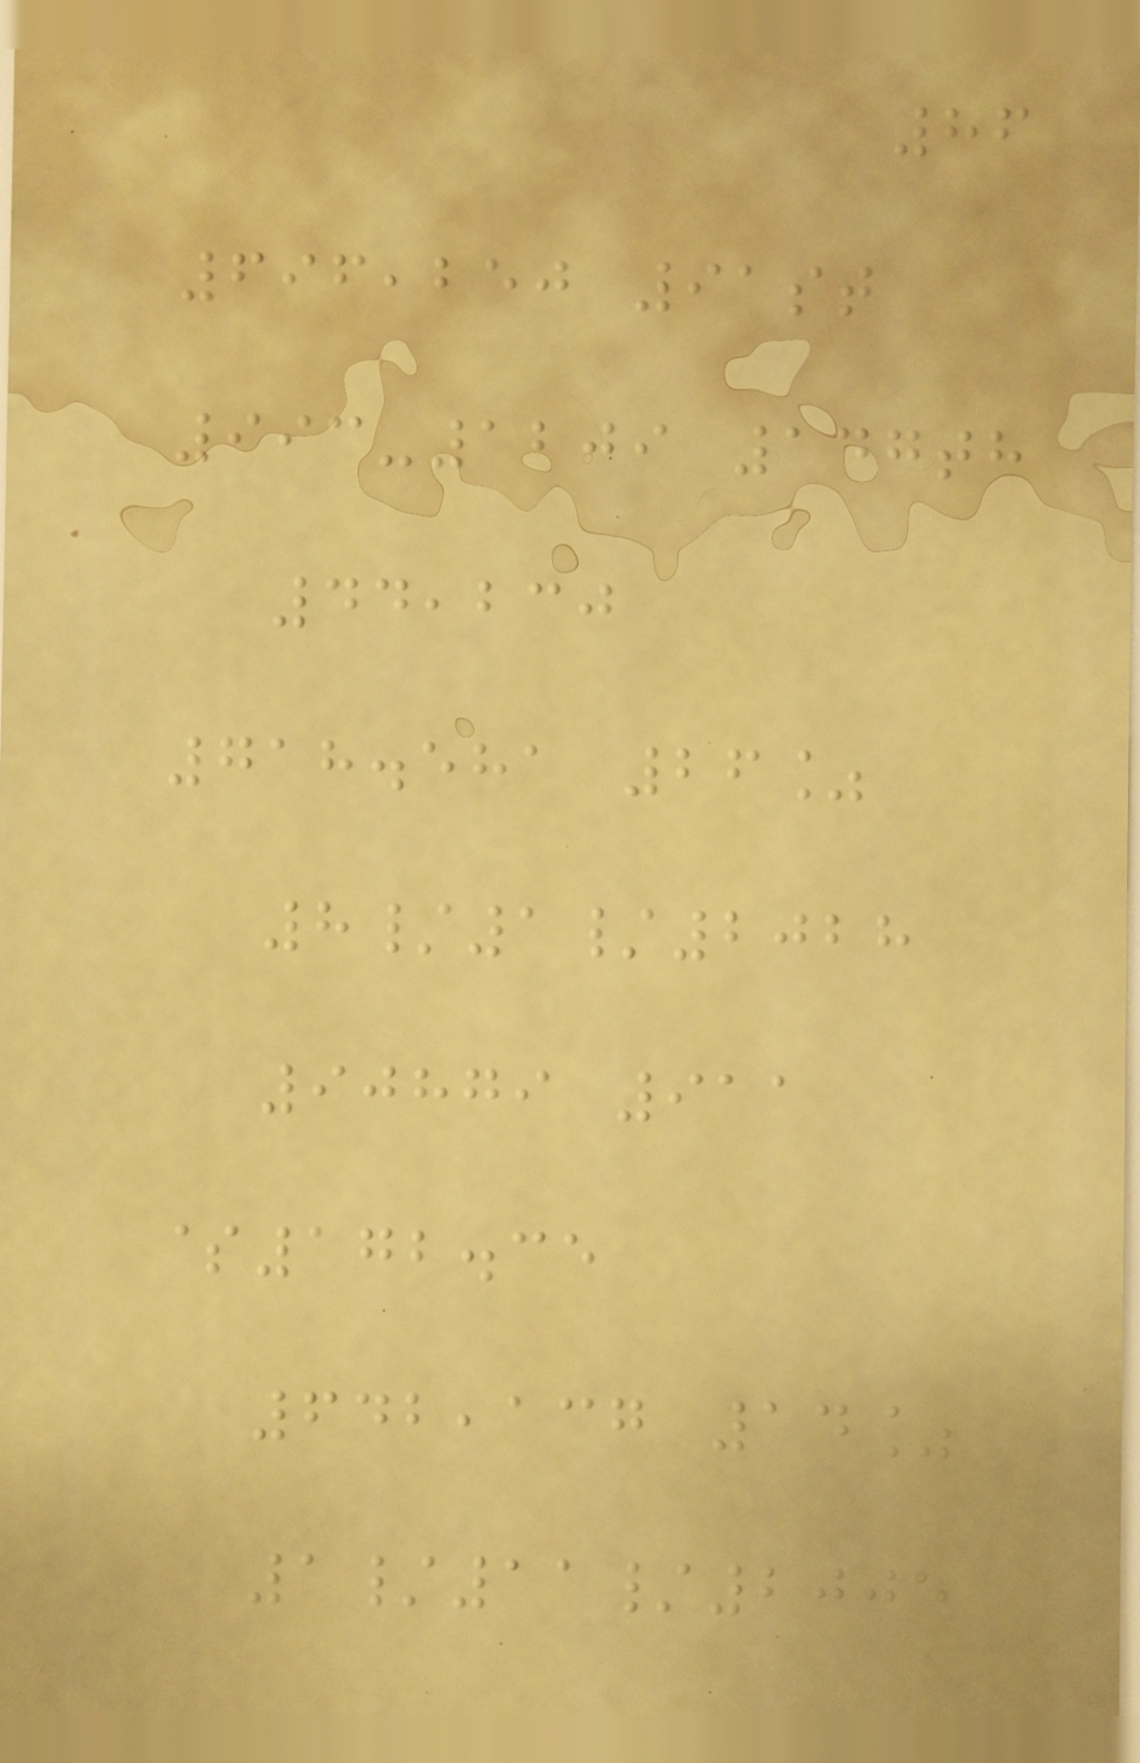86
696,250 91st
993-1209 147th
44,230
718.581 26%
8/1/2028
90879 911
$172.35
642,137 14%
1/11/2005
